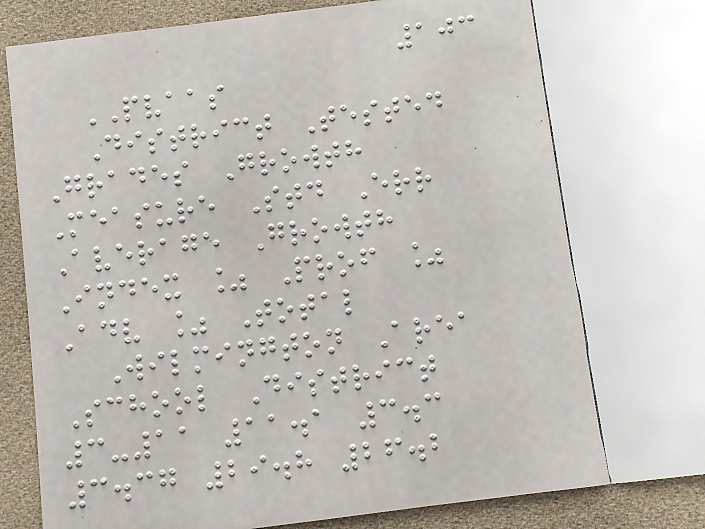103
PVAAS
District Tested
Grades Growth
Measure Std Err
Average Growth
Index % Prof %
Adv % Total
Wilmington Area
School District
3-11 11.1 3.3
3.37 29.8 26.2
